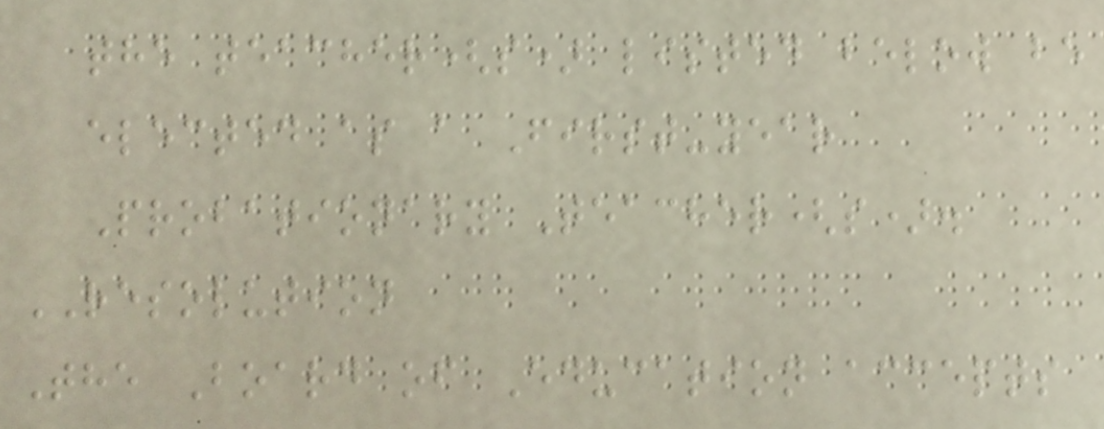the teacher(s) listed below be
elected as a First-year
Probationary Teacher(s).
RESOLUTION
The Board of Education accepts
